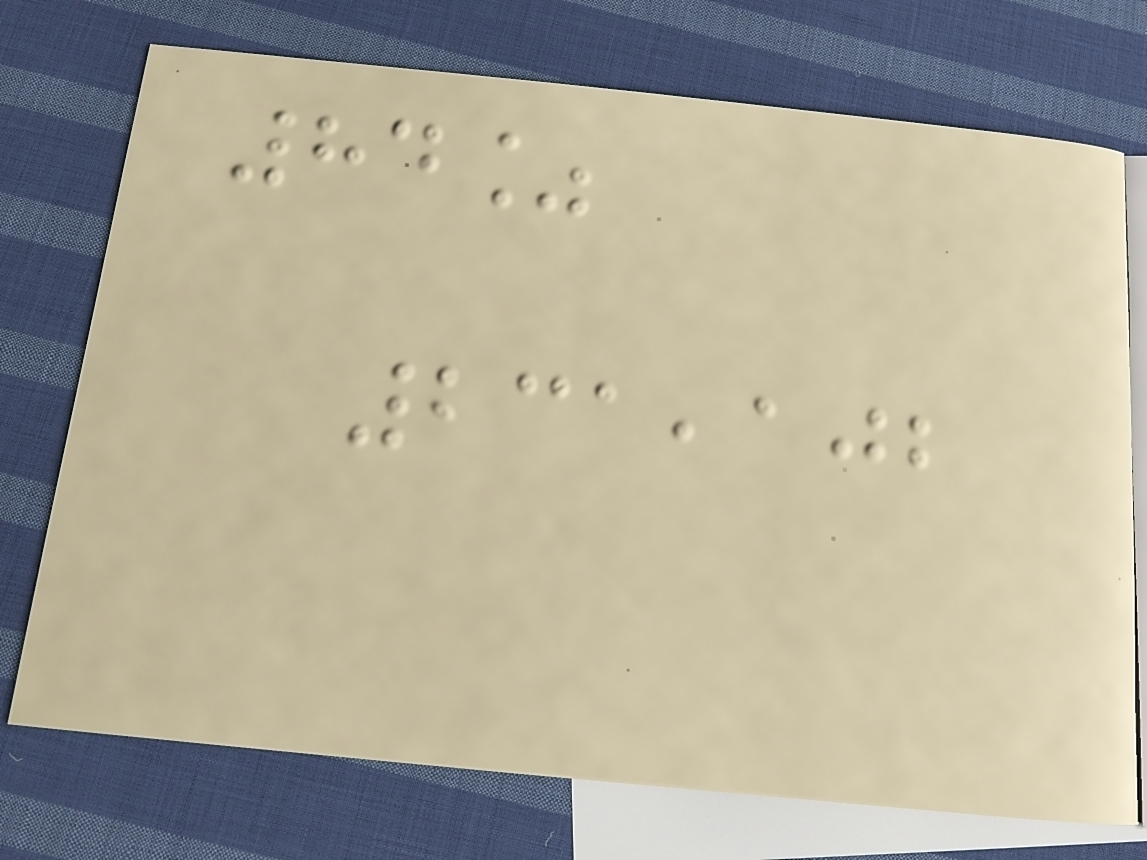84%
231,102
